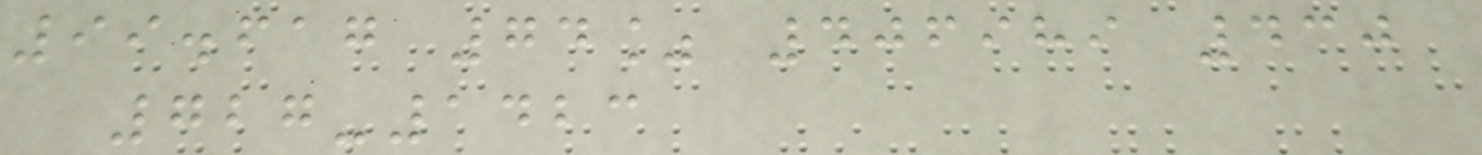99.617 74% 406989 430
727-1423
